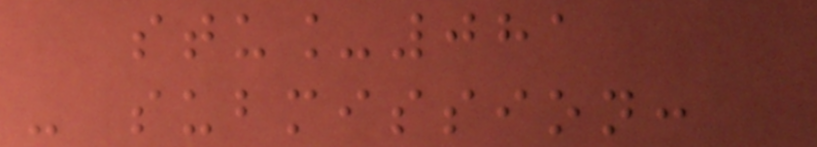stu_081
- submission:
